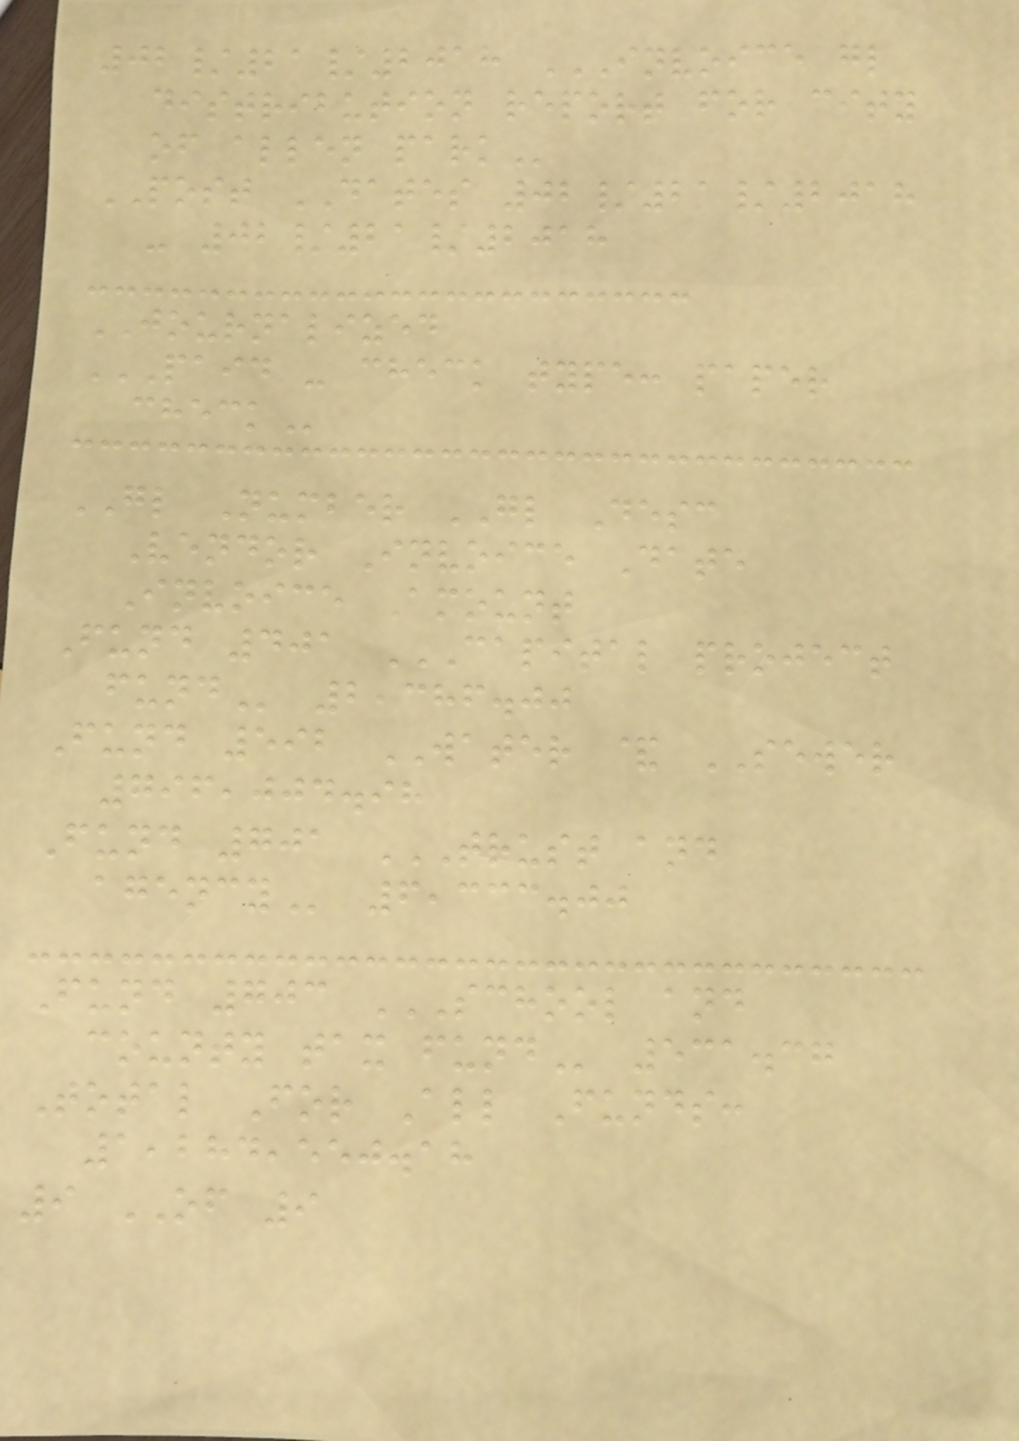02/21/2018 INVOICE GL
DISTRIBUTION REPORT FOR CITY
OF ALLEN PARK
POST DATES 02/21/2018
- 02/21/2018
JOURNALIZED
PAID - CHECK TYPE: PAPER
CHECK
GL Number GL Desc
Vendor Invoice Date
Invoice Amount
Fund 401 CAPITAL PROJECT
FUND 2,386.00
Fund 592 WATER & SEWER
796,004.98
Fund 701 TRUST AND
AGENCY 6,333.00
Fund 703 SCHOOL AND
COUNTY TAX FUND 531.37
Total For All Funds:
1,284,550.18
9 OF 9
